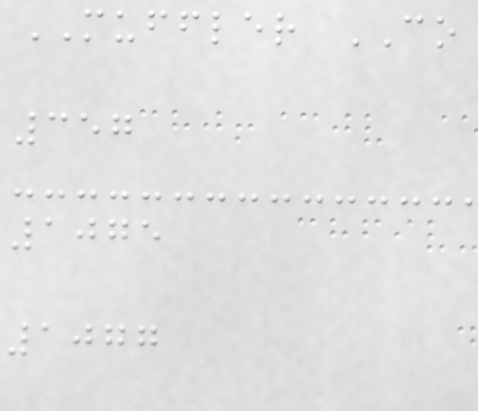MUFFLER CO
357
1075
1077
